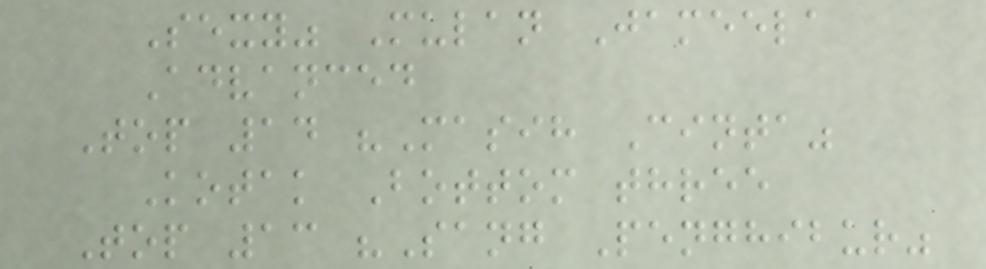Sexy" Mulan Jameela
Advanced
Top 14 "Masih Cinta"
Kotak Bottom three
Top 13 "Sang Penghibur"
